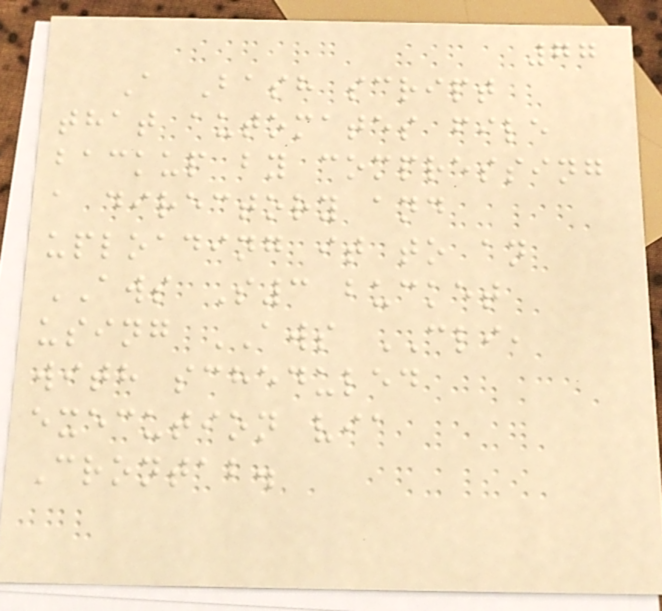77
A Bash script
that automates file
backup by compressing
a directory and
uploading it to an
AWS S3 bucket
using AWS CLI,
with scheduled
execution via
Crontab.
